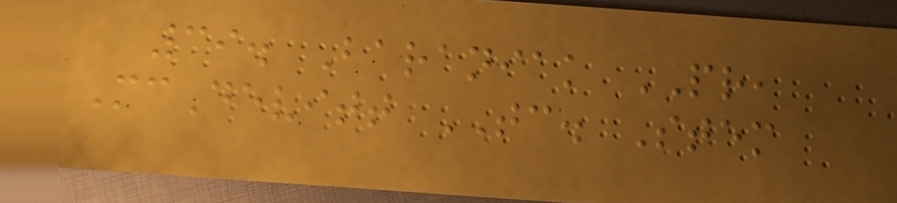39. Baraniak PR,
McDevitt TC. Stem
